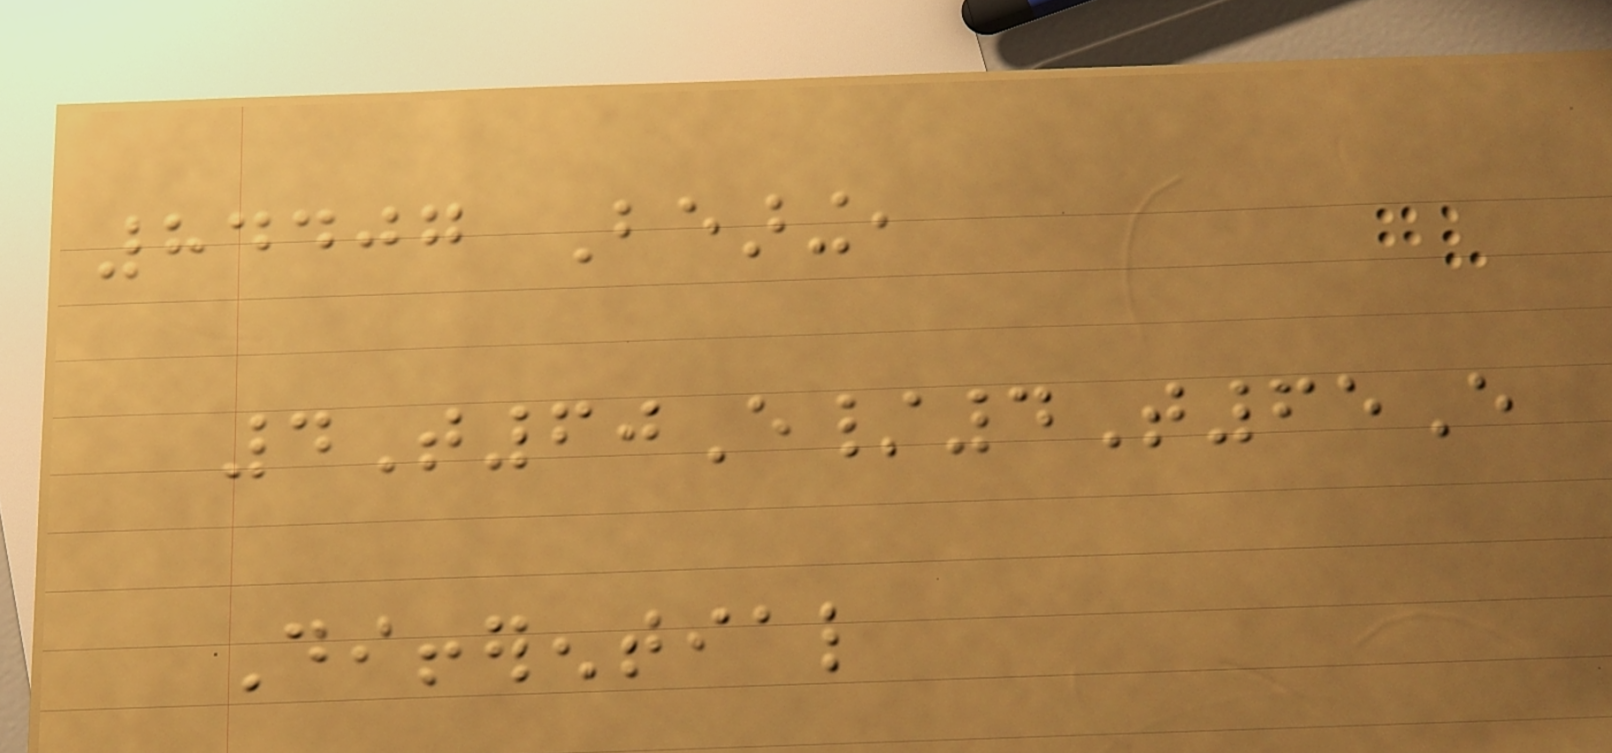84407 Bearing,
4T60E/4T65E
Differential
